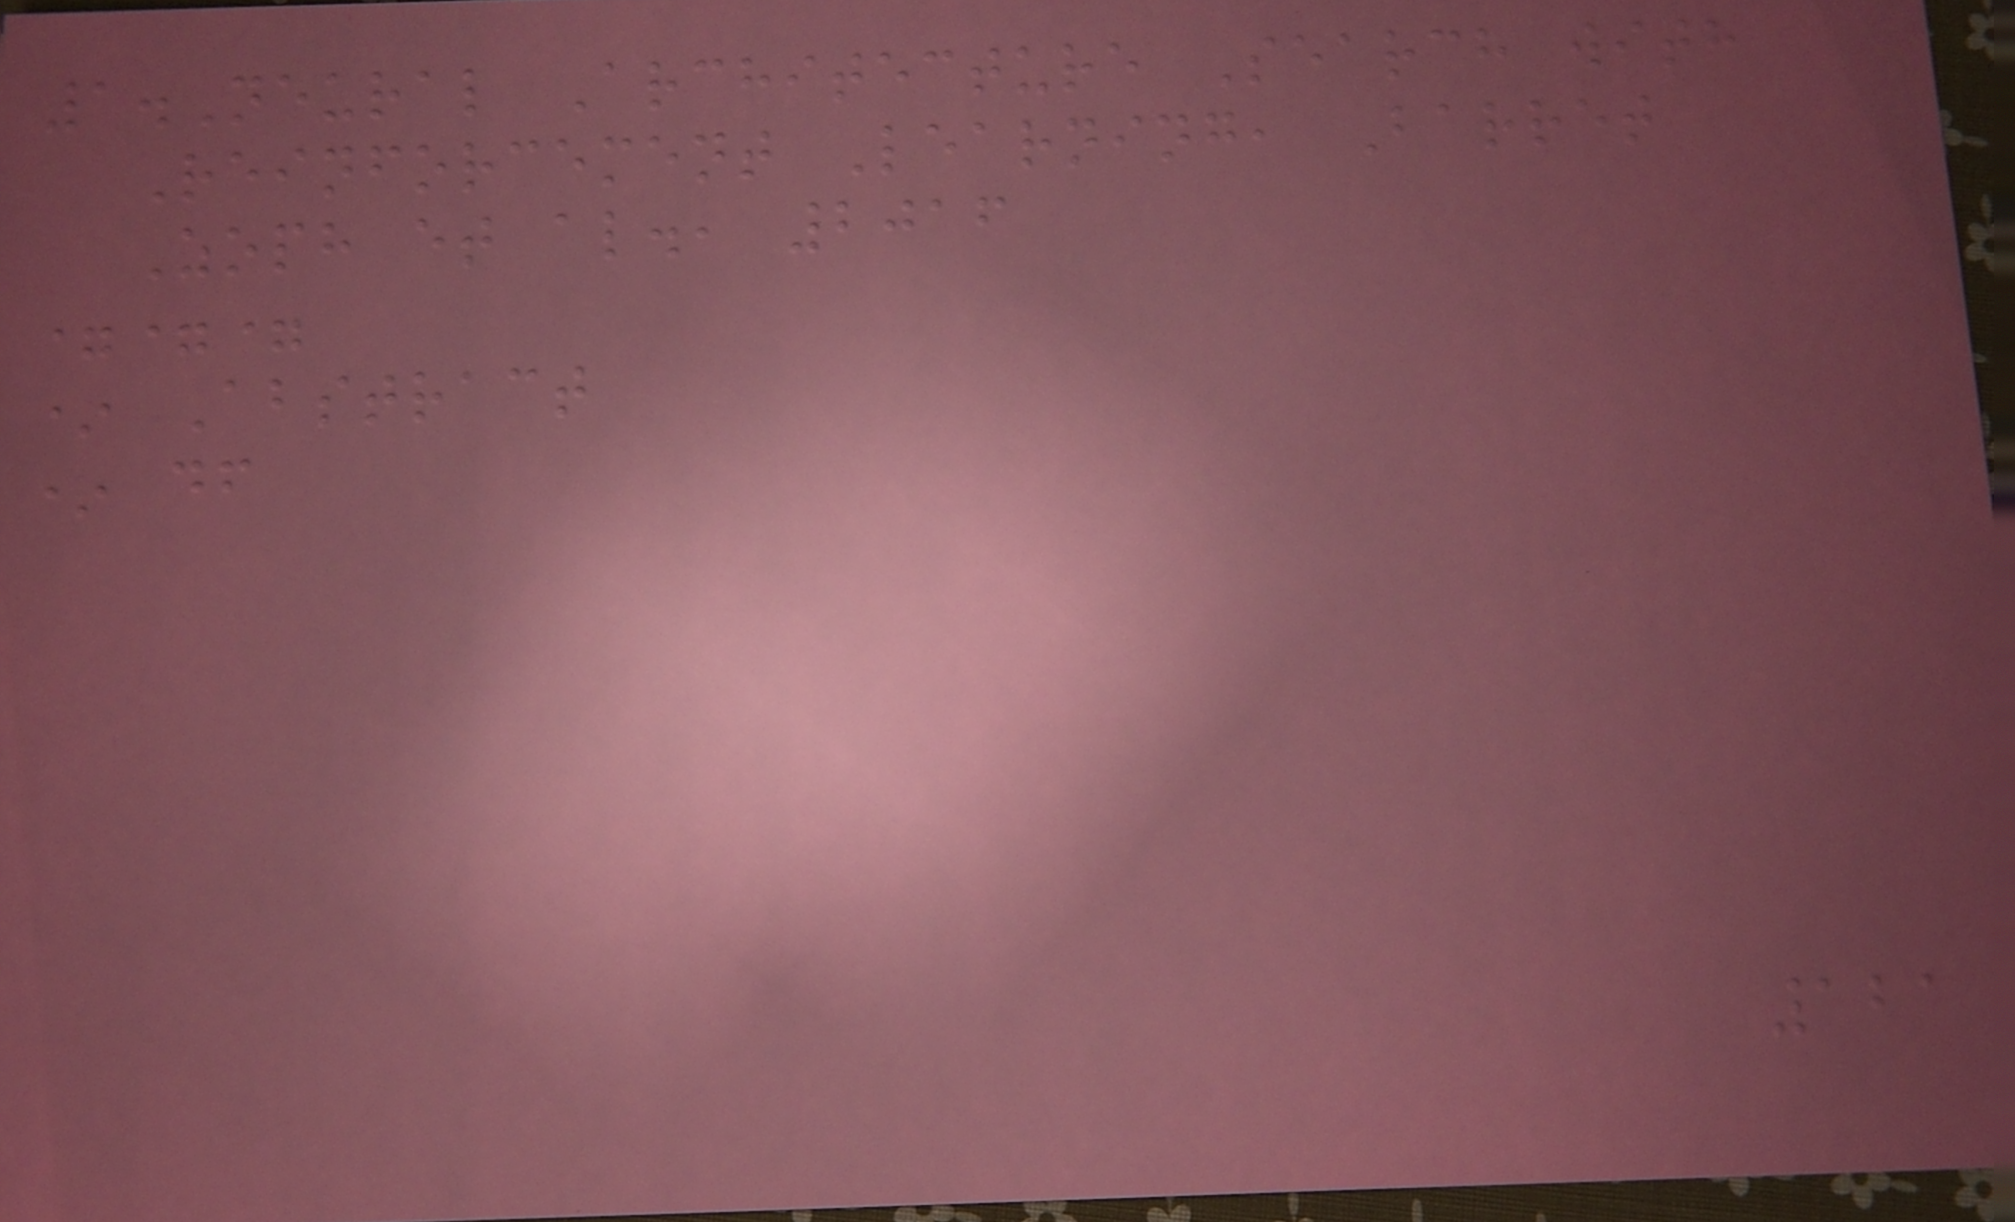1.Neural Architecture Search with
Reinforcement Learning, Barret
Zoph et al., 2016
===
* Abstract
* df
121
